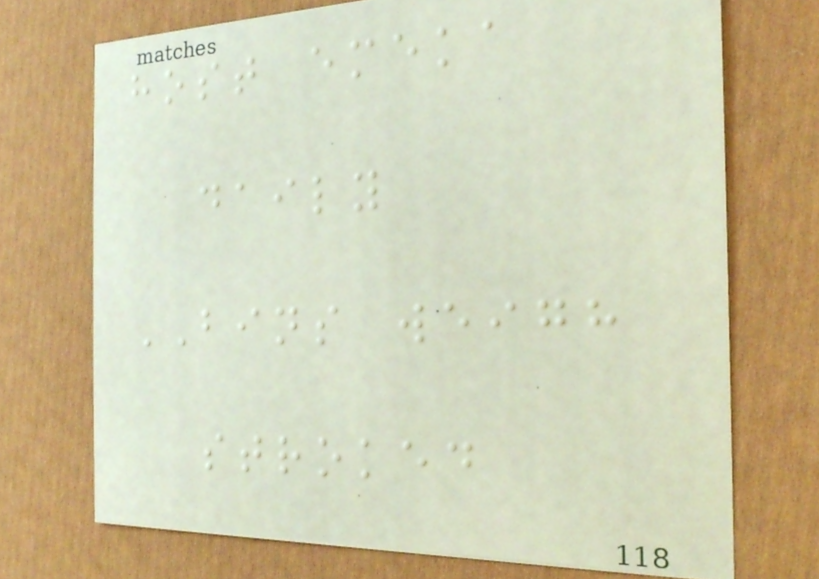host emeka
daily
BINS weigh
stroked
